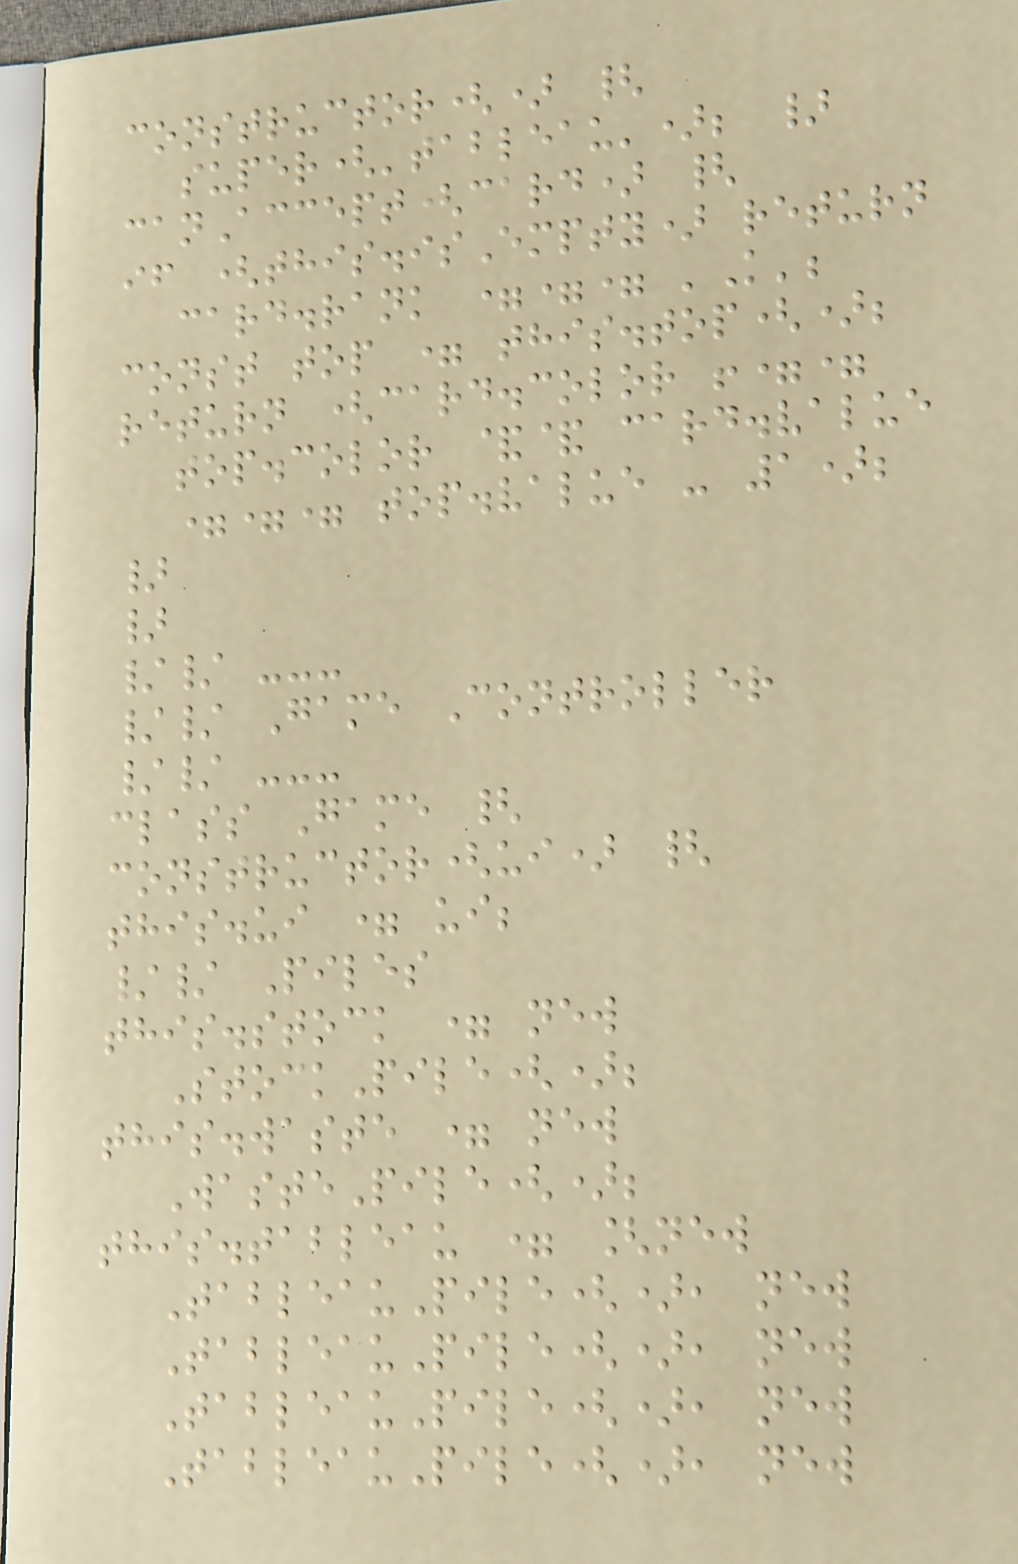constructor() {
super('tableau'); }
canAccept(card) {
if (this.isEmpty) return
card.rank === 'K';
const top = this.top();
return (card.color !==
top.color && card.value
=== top.value - 1);
}
}
// ---
// Game Controller
// ---
class Game {
constructor(ui) {
this.ui = ui;
// Piles
this.stock = new
StockPile();
this.waste = new
WastePile();
this.tableau = [new
TableauPile(), new
TableauPile(), new
TableauPile(), new
TableauPile(), new
